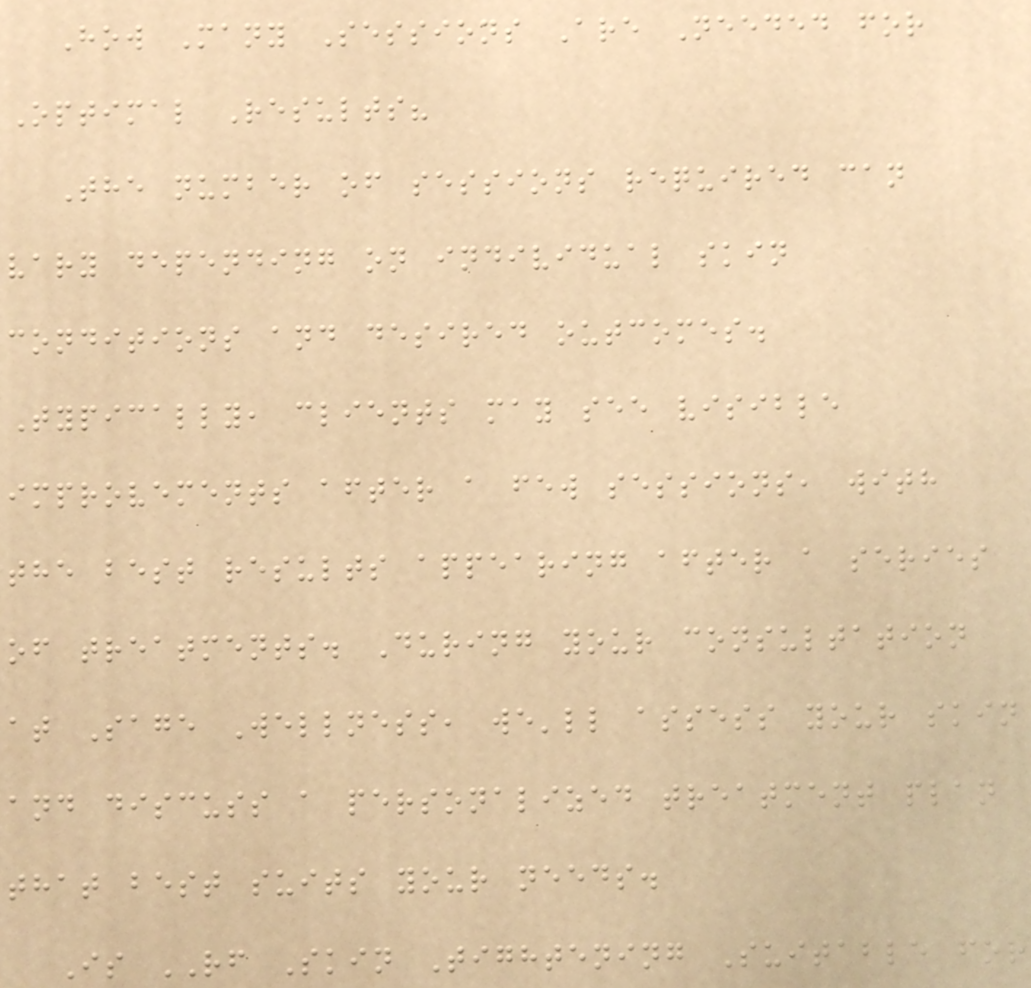How Many Sessions Are Needed for
Optimal Results?
The number of sessions required can
vary depending on individual skin
conditions and desired outcomes.
Typically, clients may see visible
improvements after a few sessions, with
the best results appearing after a series
of treatments. During your consultation
at Sage Wellness, we'll assess your skin
and discuss a personalized treatment plan
that best suits your needs.
Is RF Skin Tightening Suitable for
